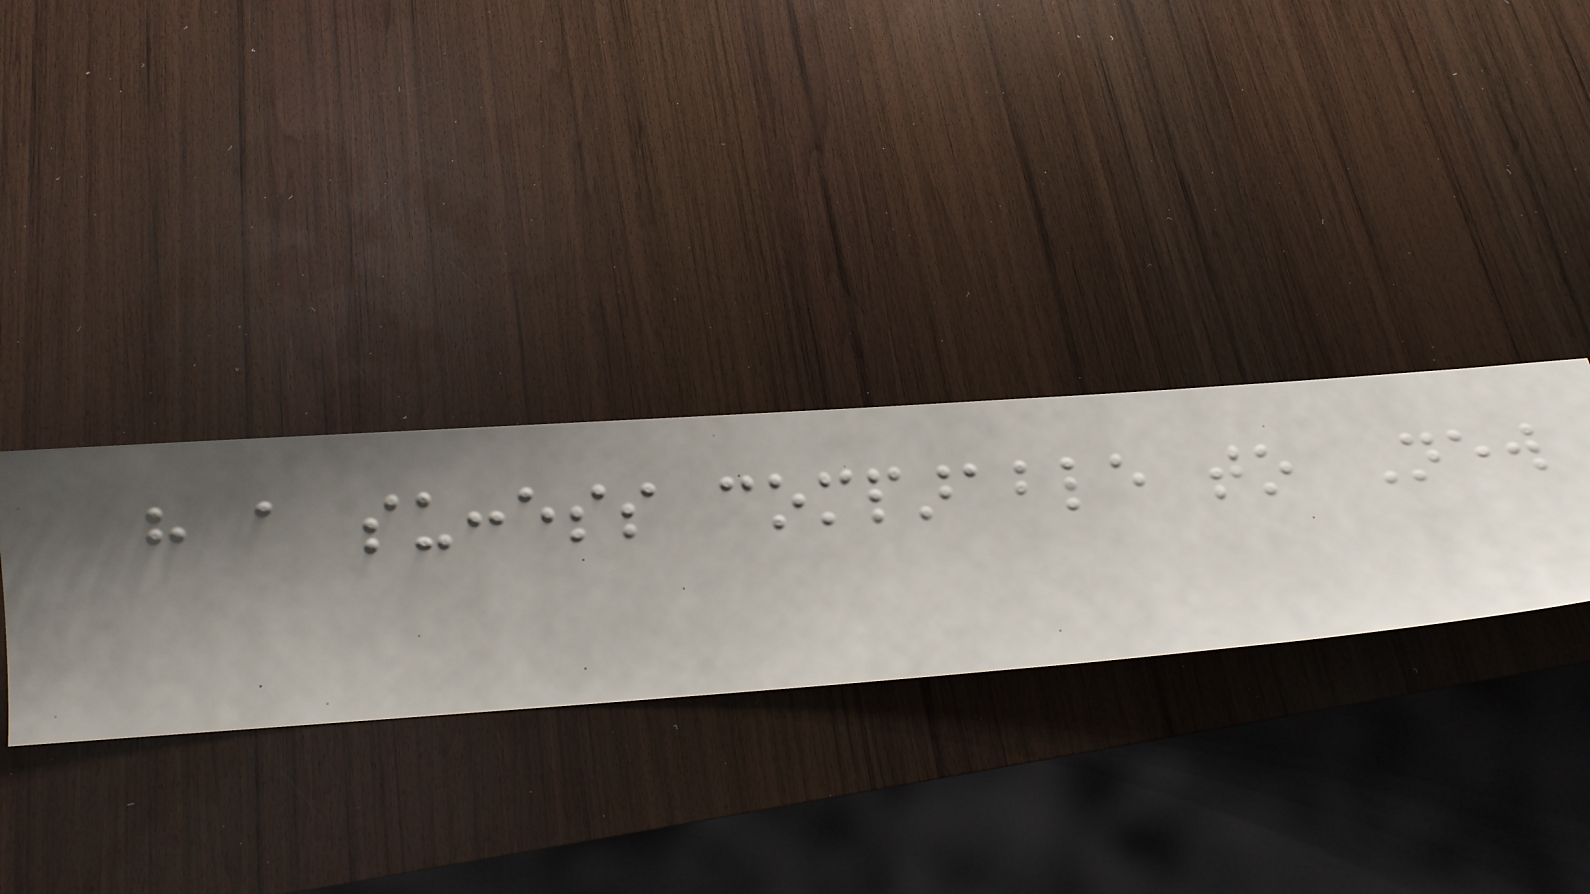have a success comparable to New
